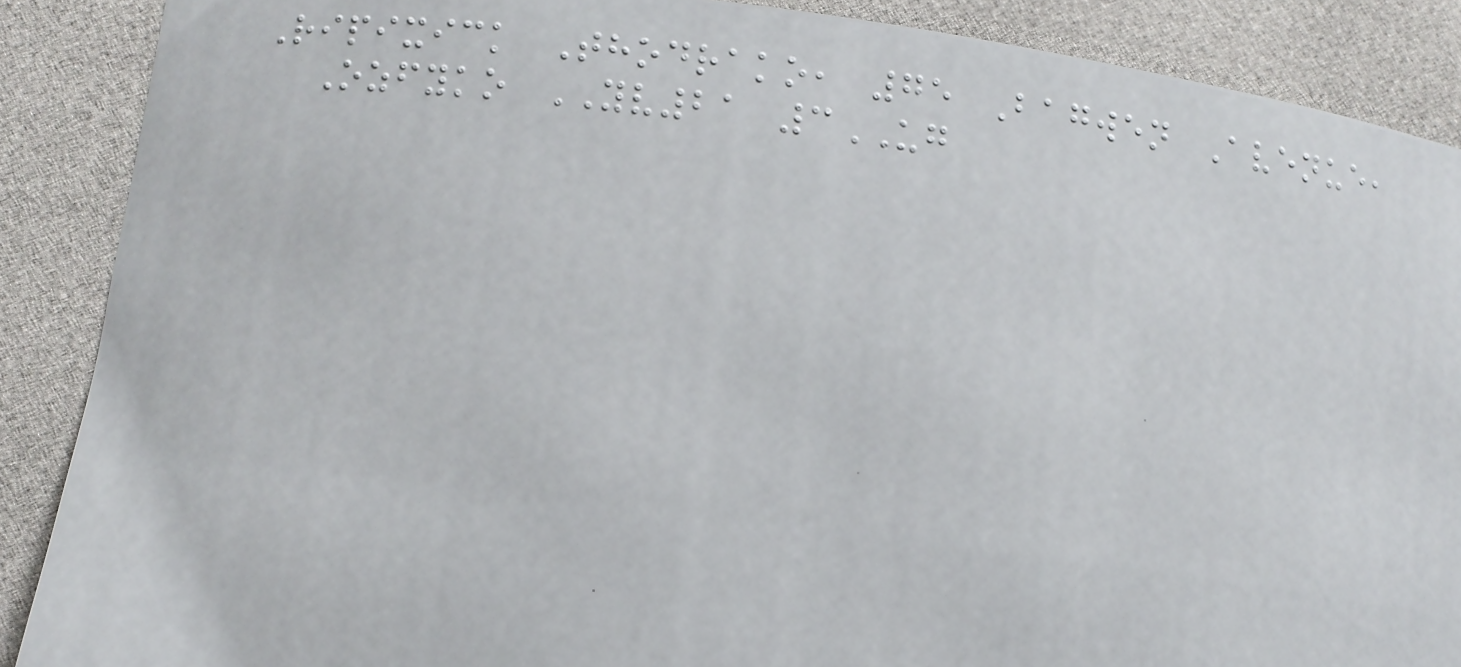Ripixick Thodrako, 75 Bagwen Avenue,
Ozfyko YV21 3UG
